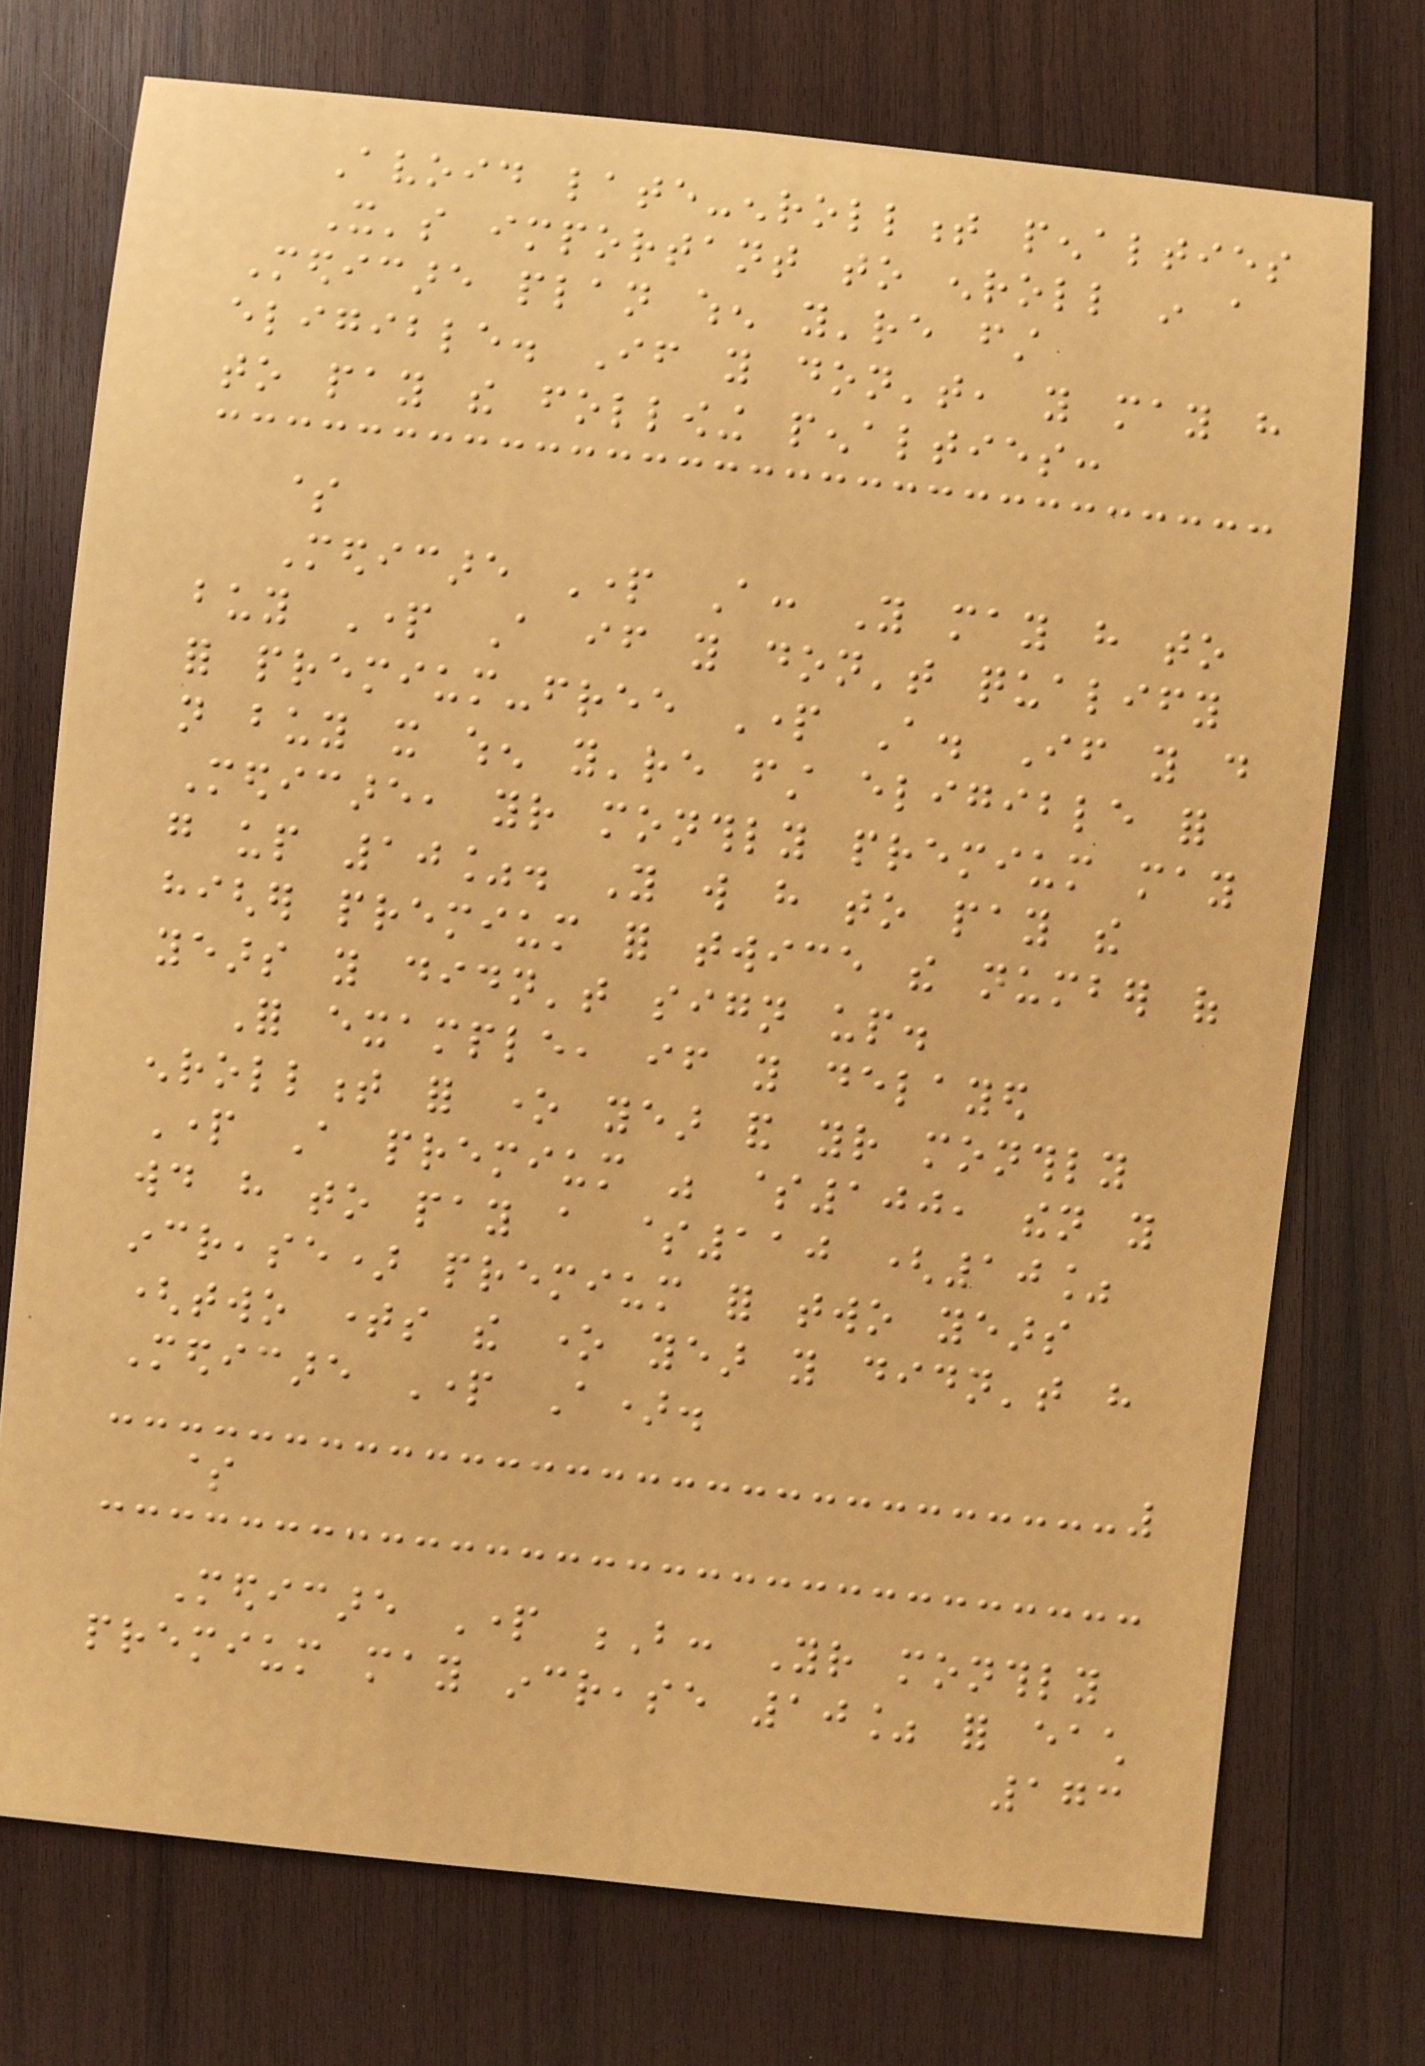Avoid late-enrollment penalties
It's important to enroll in a
Medicare plan when you're first
eligible. If you don't, you may have
to pay the following penalties:
$
Medicare Part A: You may have to
buy Part A if you don't qualify
for premium-free Part A. If you do
not buy it when you're first eligible for
Medicare, your monthly premium may
go up 10%. You will have to pay the
higher premium for twice the number of
years you didn't sign up.
For example, if you delayed
enrollment for one year and your monthly
Part A premium was $100, then you
would have to pay a $110 (10%
increase) premium for two years
(two times the one year you didn't have
Medicare Part A).
$
Medicare Part B: Your monthly
premium may increase 10% for each
173
